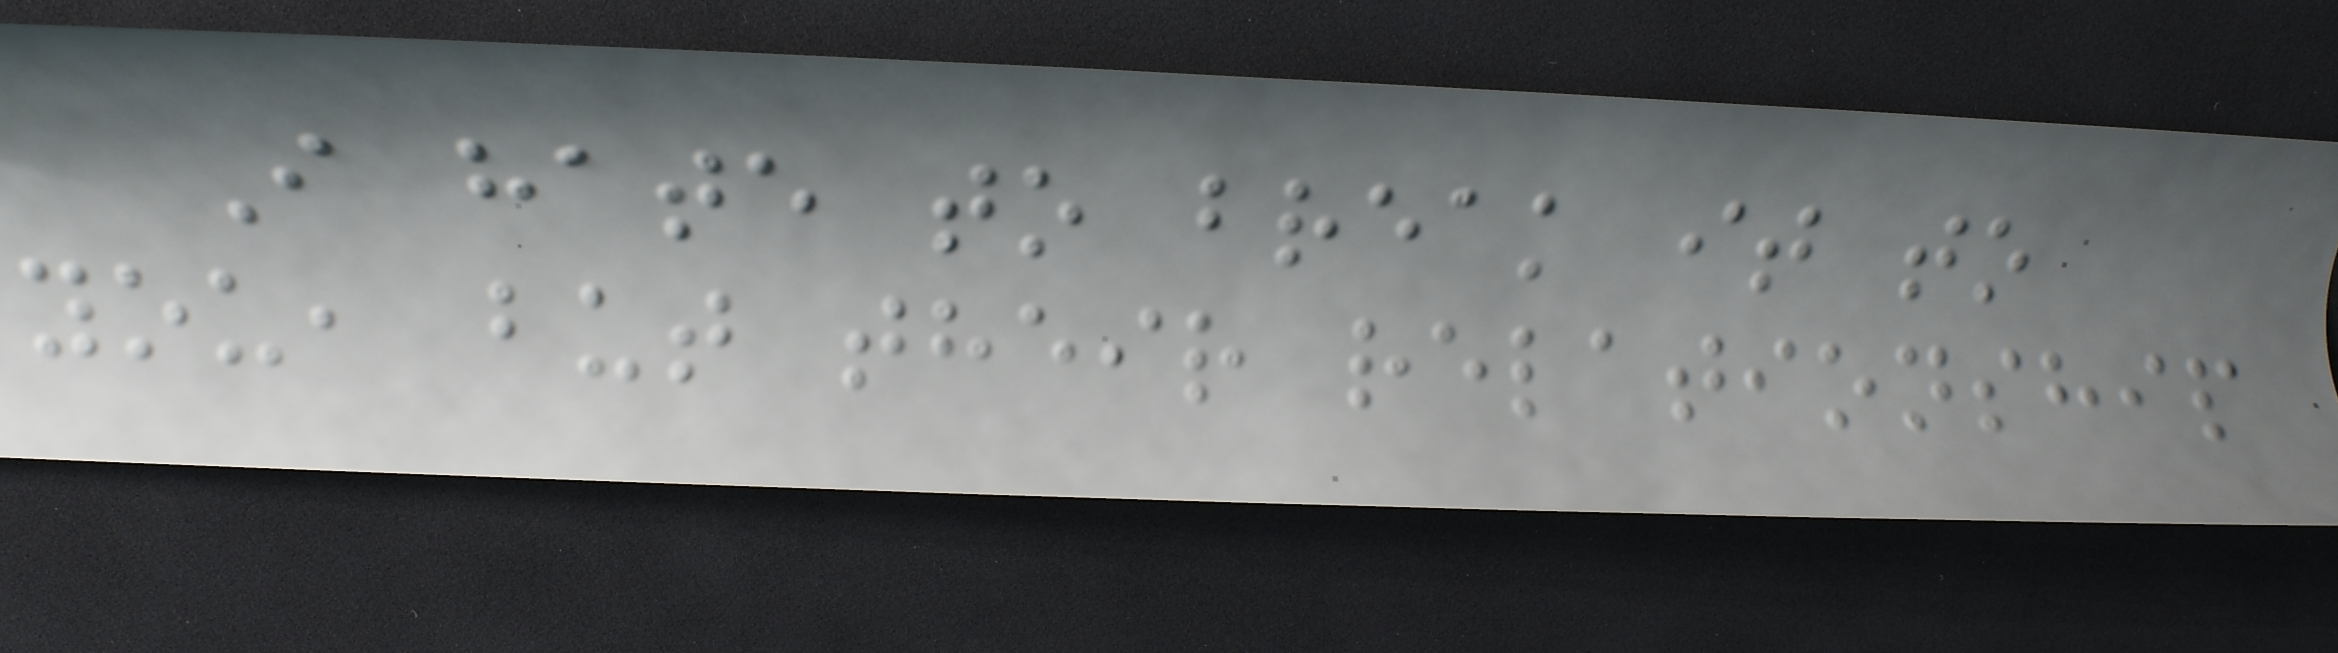I hate to break it to
you, but their relationship
